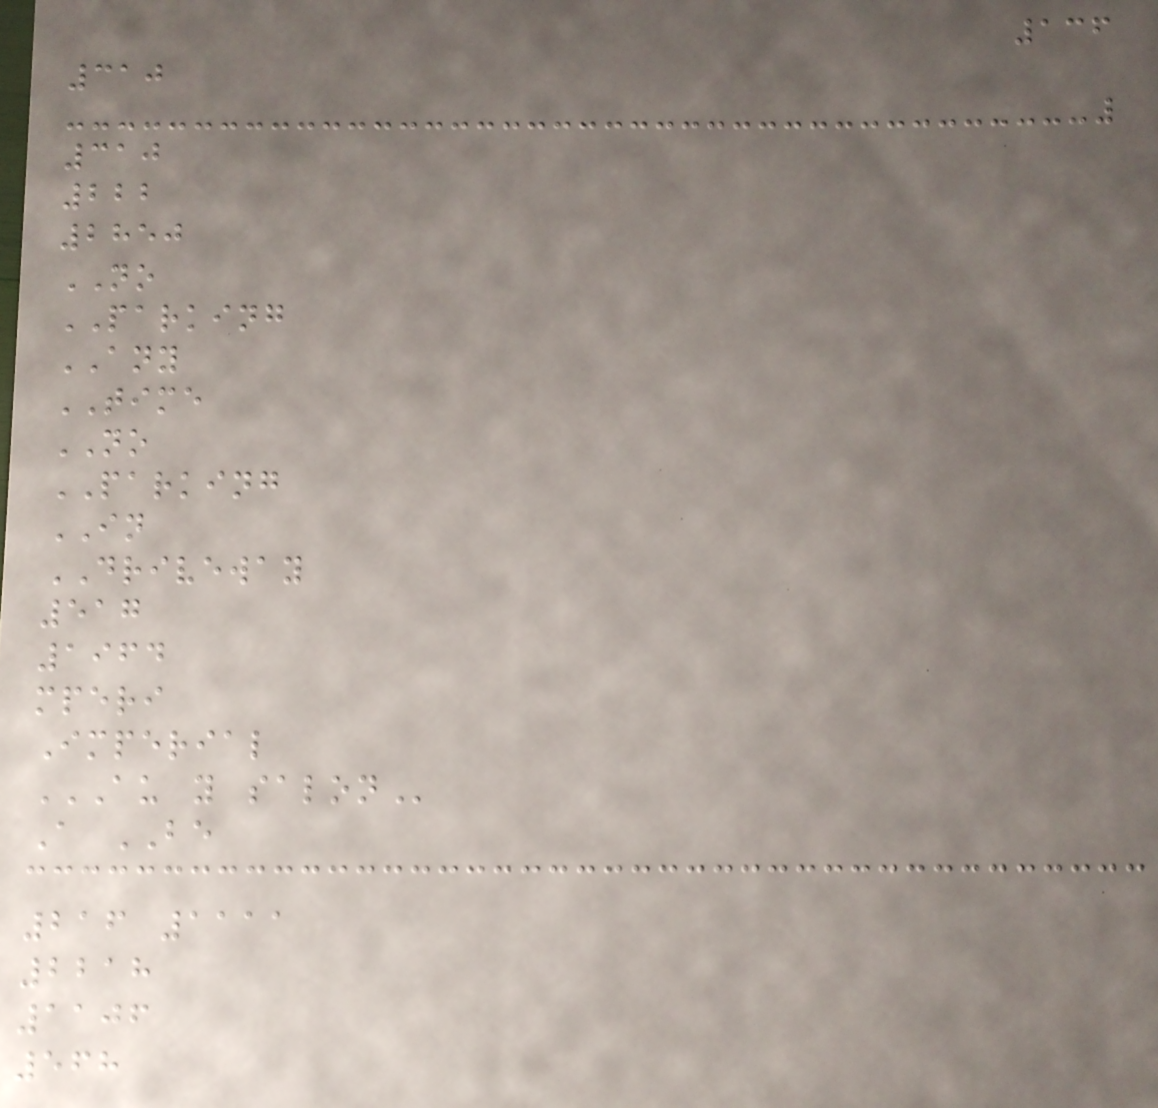136
310
310
222
2850
NO
PARKING
ANY
TIME
NO
PARKING
IN
DRIVEWAY
517
1964
mperi
Imperial
AU Y SALON
A BE
216 1111
2218
1106
568
